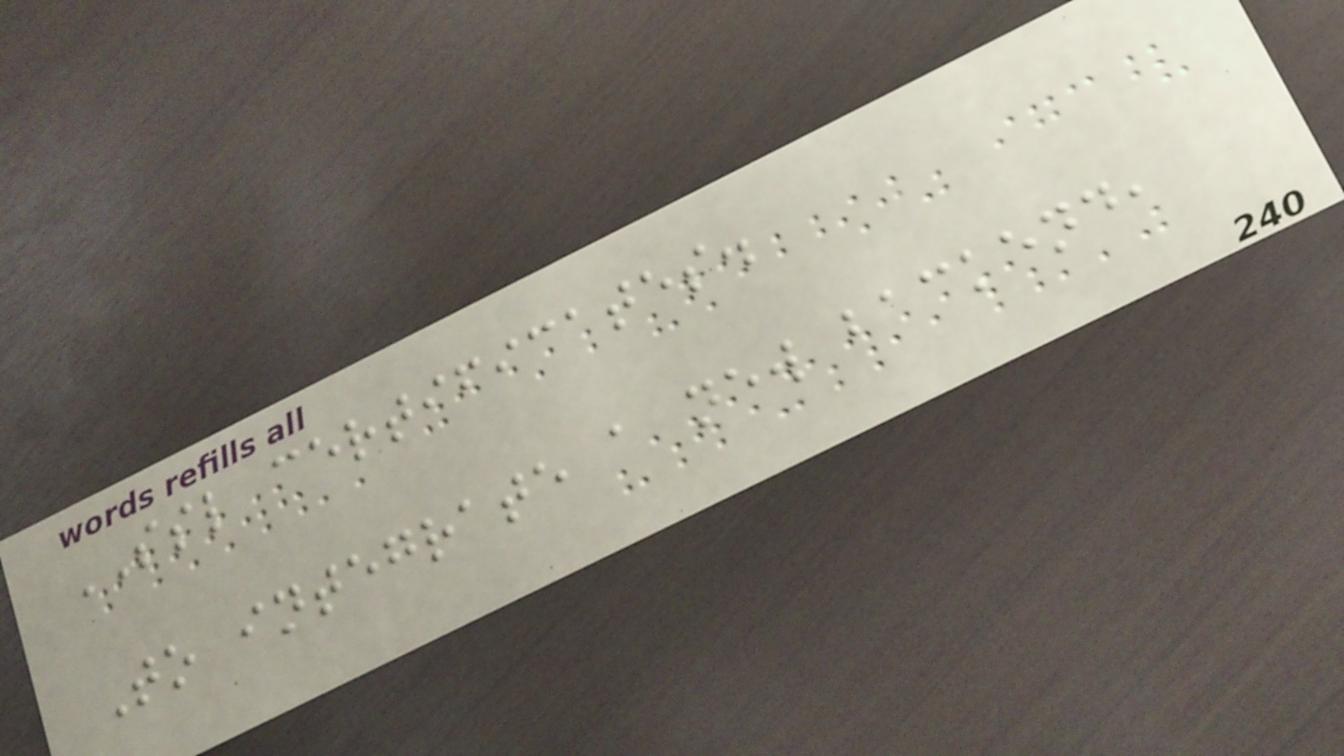SSL certificates.
To integrate a new backend,
